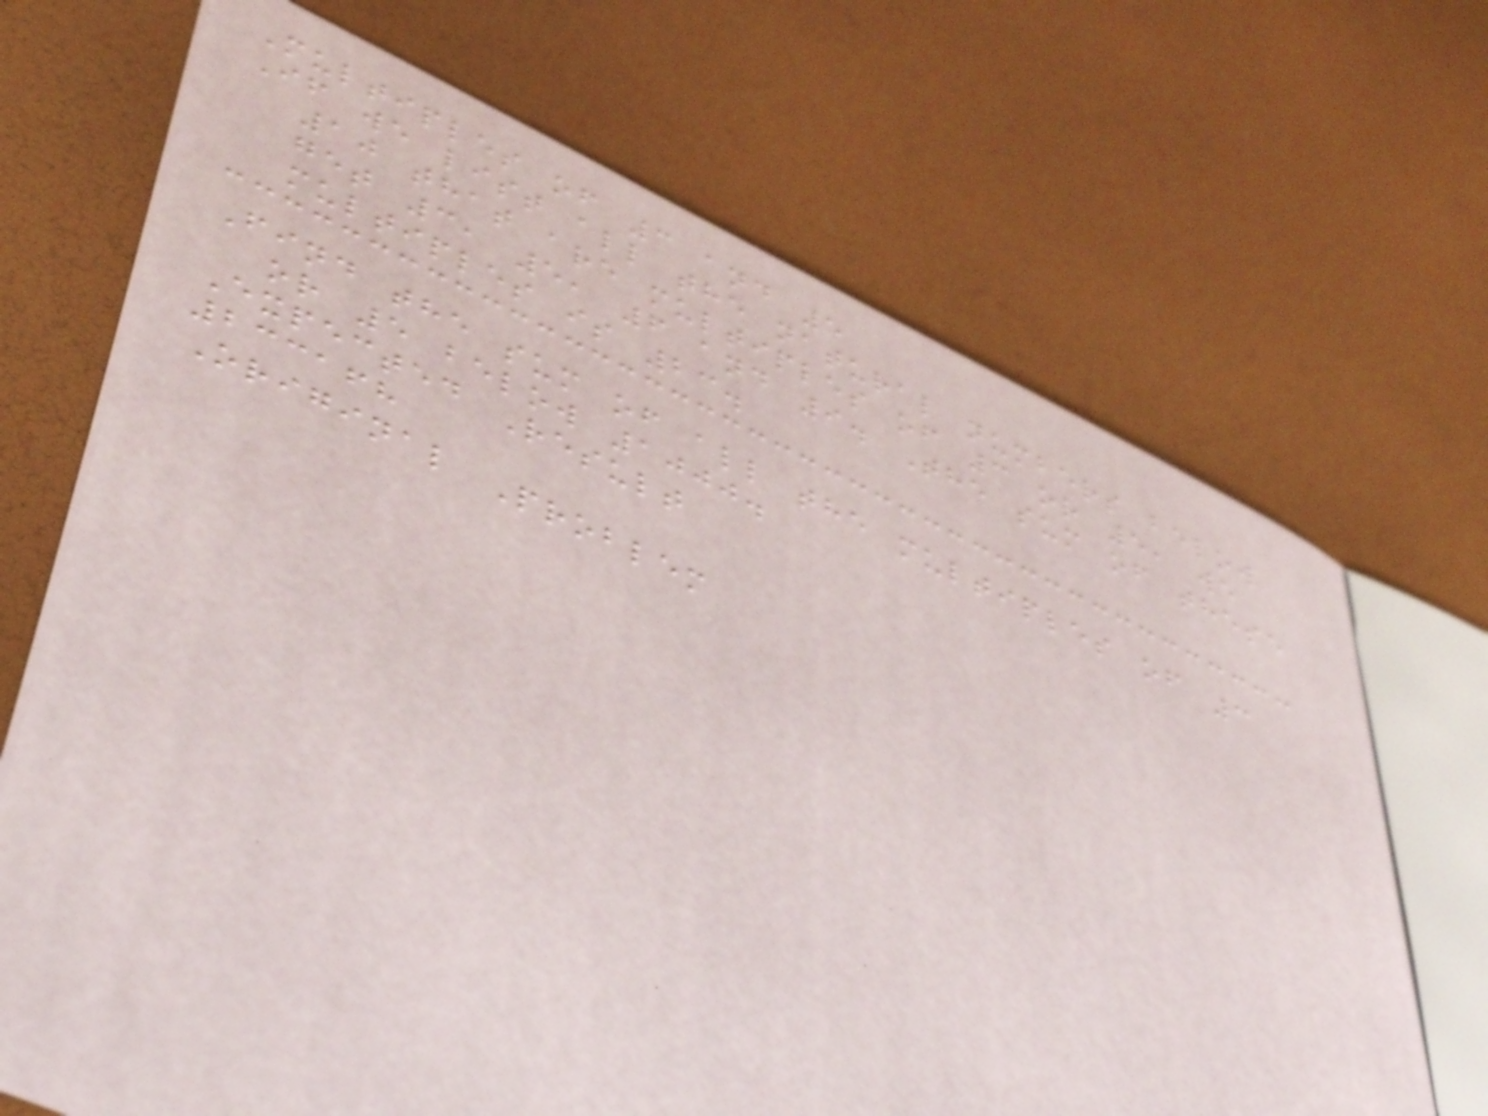Multiples of 3 and 5
If we list all the natural numbers below
10 that are multiples of 3 or 5, we
get 3, 5, 6 and 9. The sum of these
multiples is 23.
Find the sum of all the multiples of 3
or 5 below 1000.
Expected Result
233168
Original Problem
